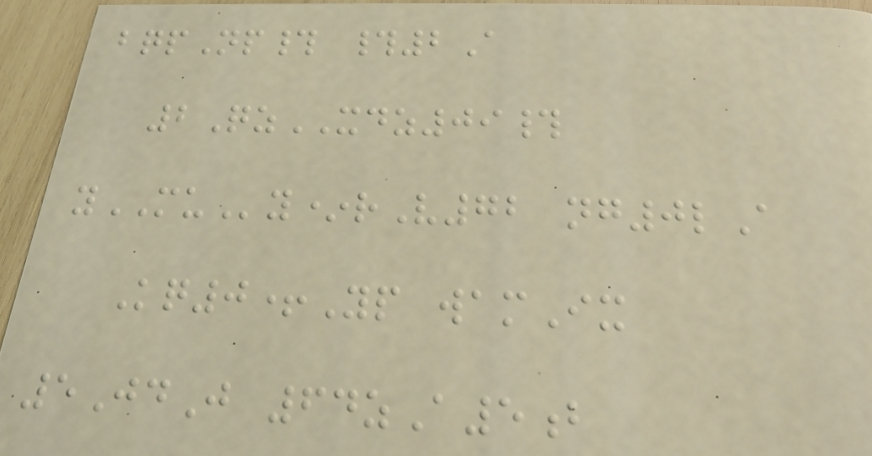bqpNp# #2A
2QzXDZ09#
yMUy*rV72 ng0lA
Kq0+Yp wamIx
5JdJ 64zA5b
